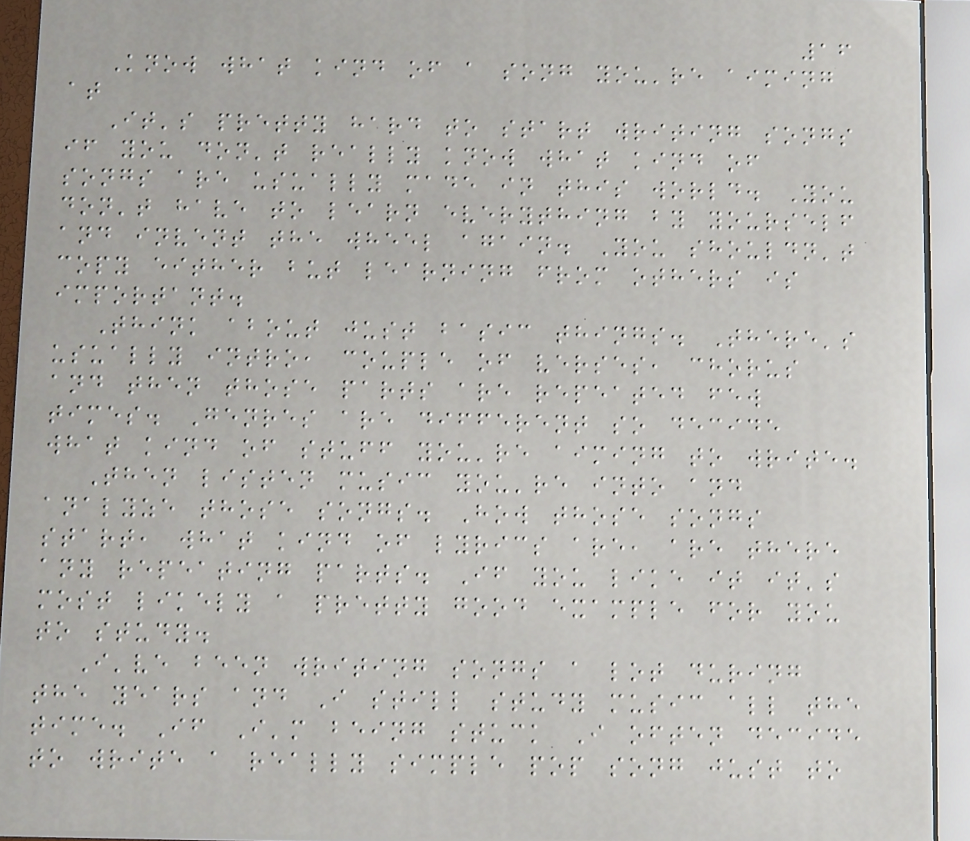16
Know what kind of a song you're aiming
at
It's pretty hard to start writing songs
if you don't really know what kind of
songs are usually made in this world. You
don't have to learn everything by yourself
and invent the wheel again. You shouldn't
copy either but learning from others is
important.
Think about just basic things. There's
usually intro, couple of verses, chorus
and then those parts are repeated few
times. Genres are different so decide
what kind of stuff you're aiming to write.
Then listen music you're into and
analyze those songs. How those songs
start, what kind of lyrics are, are there
any repeating parts. If you like it it's
most likely a pretty good example for you
to study.
I've been writing songs a lot during
the years and I still study music all the
time. If I'm being stuck I often decide
to write a really simple pop song just to
